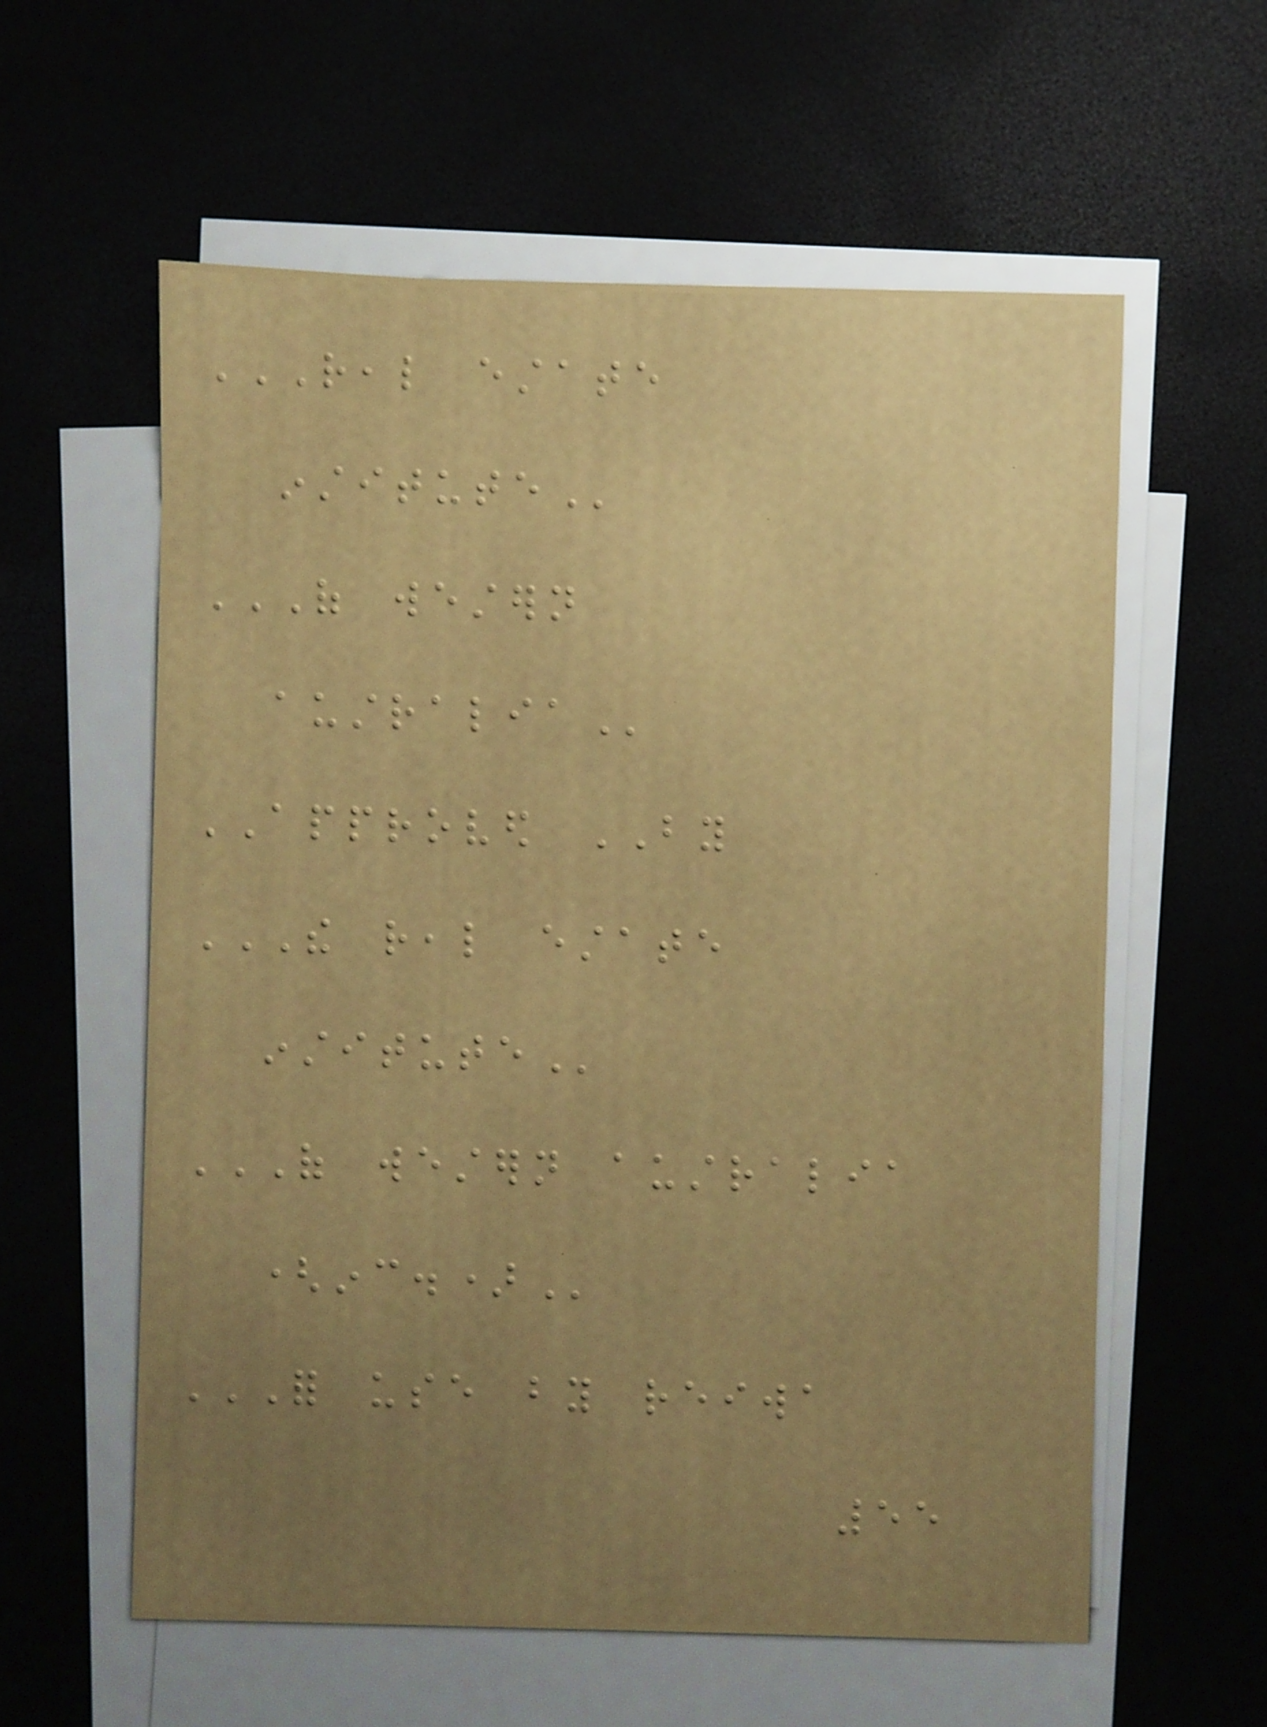REAL ESTATE
INSTITUTE
OF WESTERN
AUSTRALIA
APPROVED BY
THE REAL ESTATE
INSTITUTE
OF WESTERN AUSTRALIA
(INC.)
FOR USE BY REIWA
55
